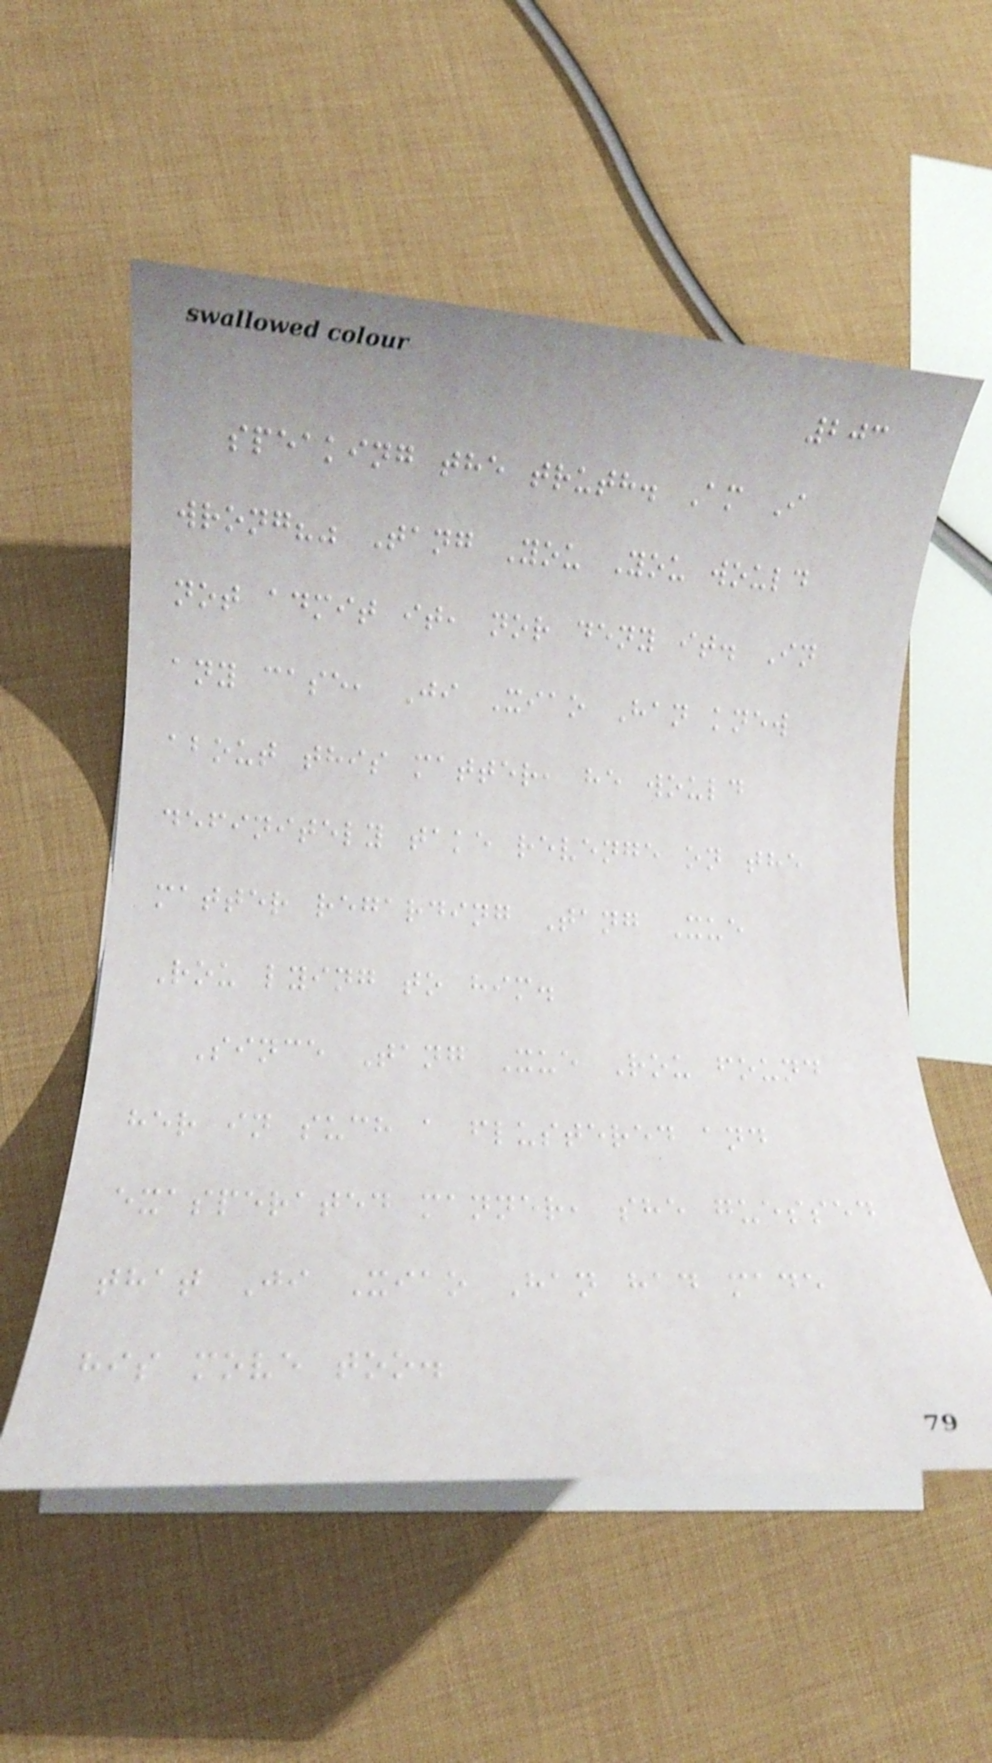203
speaking the truth. Am I
wrong?" Tang You You would
not admit it, nor deny it. In
any case, Ji Xiao Han knew
about this matter, he would
definitely take revenge on the
matter regarding Tang Xue
Rou lying to him.
Since Tang Xue Rou found
her in such a flustered and
exasperated manner, she guessed
that Ji Xiao Han had made
his move too.
